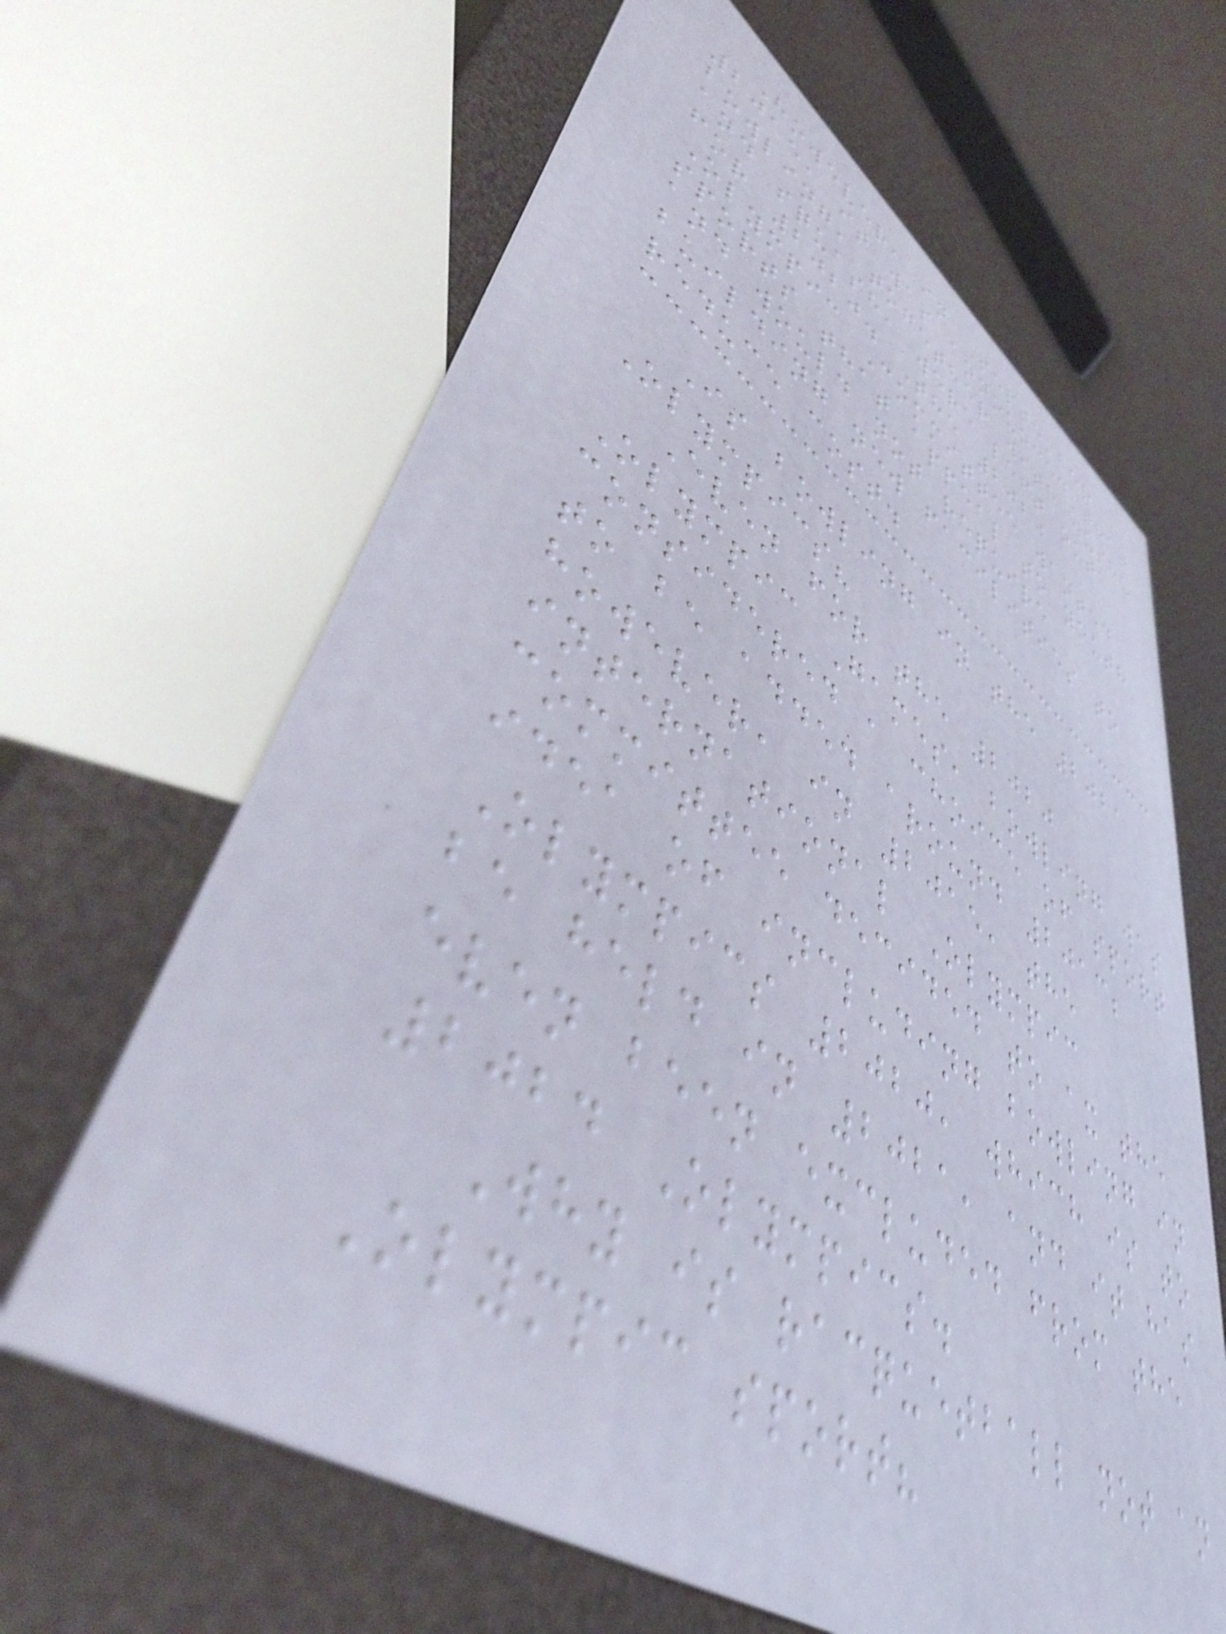However, in September
2015, it was announced that
bowling, together with wushu
and squash, were left out
for 2020. The 2020
Olympic Committee wanted
sports that appeal to youth
and would not require
building new facilities to
reduce cost.
Is bowling in the 2021
Olympics?
Even for the 2020
Olympic Games, bowling was
considered a choice of sport
to be added around 2013;
however, in 2015, the
international Olympic
committee decided to ax the
idea of including bowling in
Olympics 2020, which is to
be held in 2021, and it has
even been excluded from the
2024 Olympics.
Why is racquetball not an
Olympic sport?
